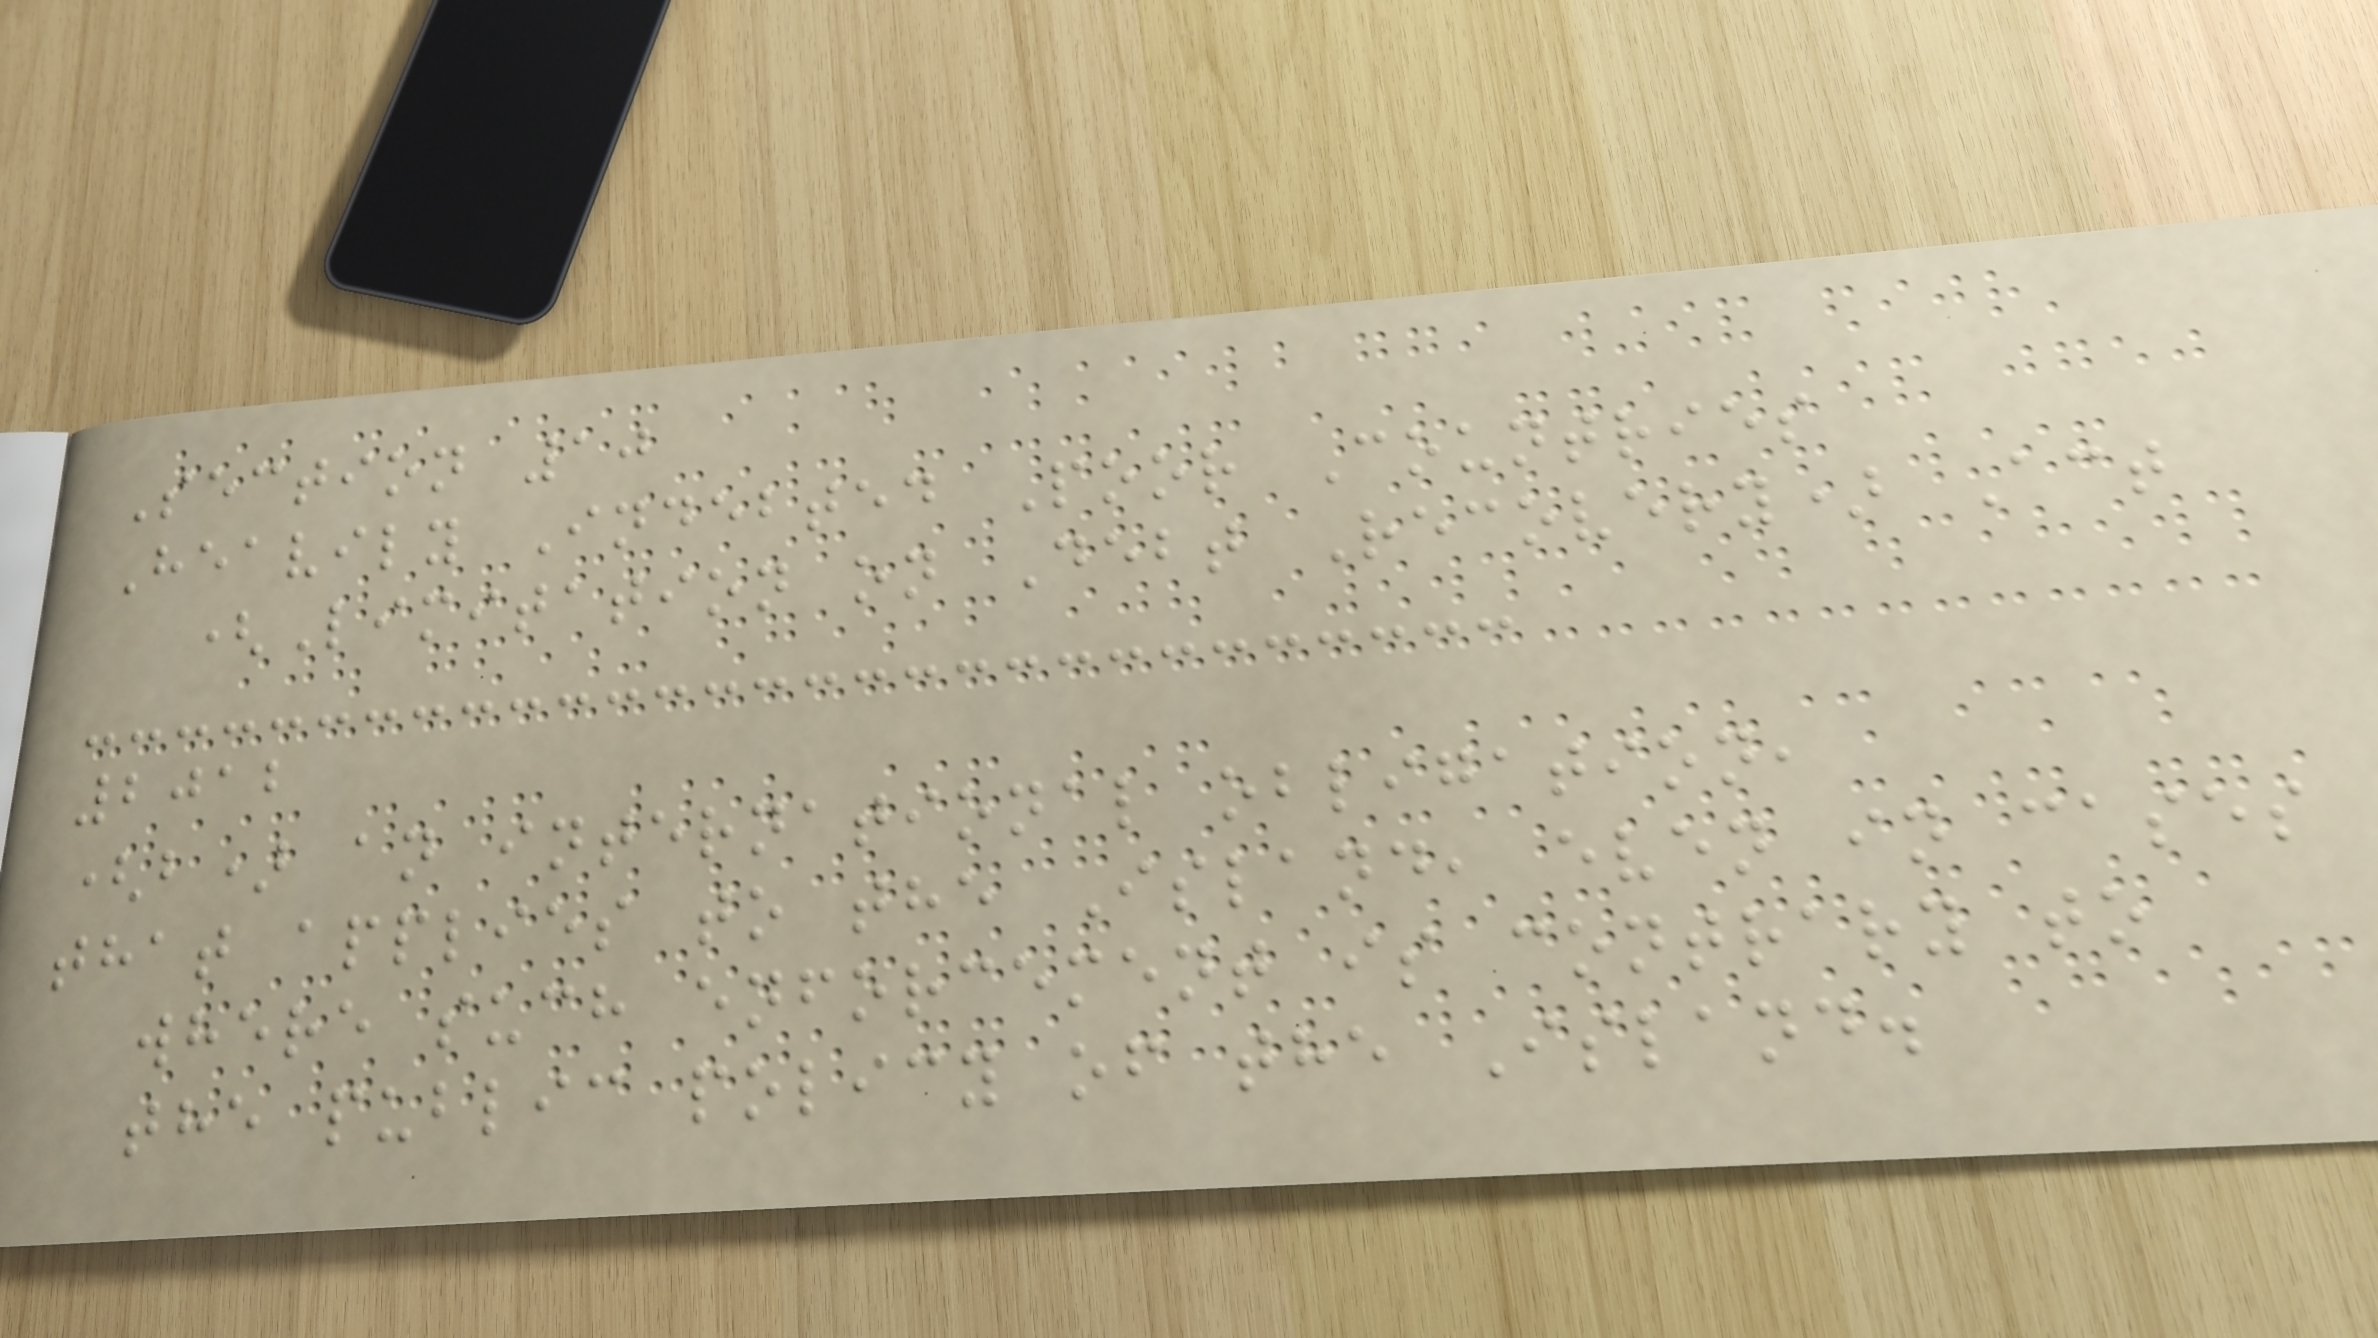Section 10
Heavily Indebted Poor Countries
(Limitation on Debt Recovery) Act
2012
(b) an international obligation,
that applies to the Island, even in cases
where such enforcement is contrary to
the public policy of the Island.
